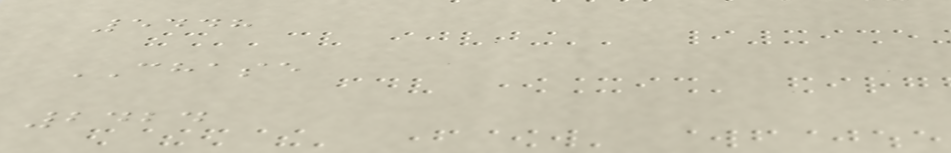5448
CHASE
2424
